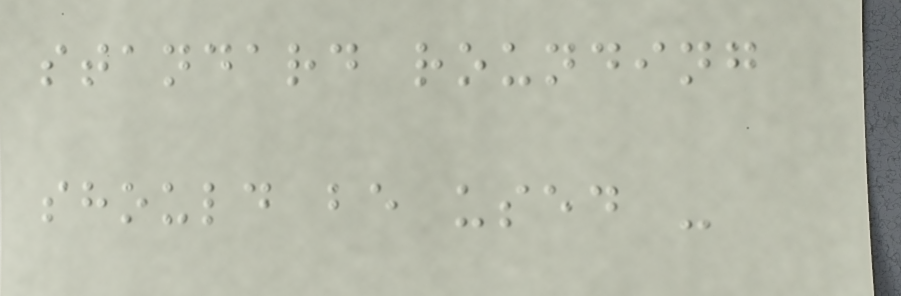standard rounding
should be used -
